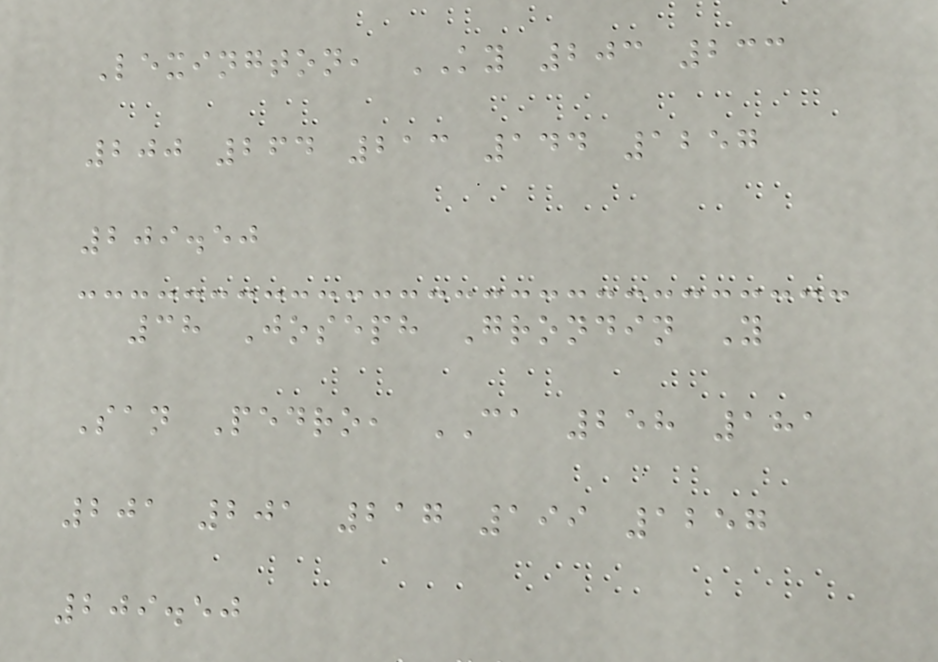Lexington, KY 203 233
200 264 213 144 1257
209.50
38 Joseph Grondin Y
San Pedro, CA 258 181
201 201 217 199 1257
209.50
